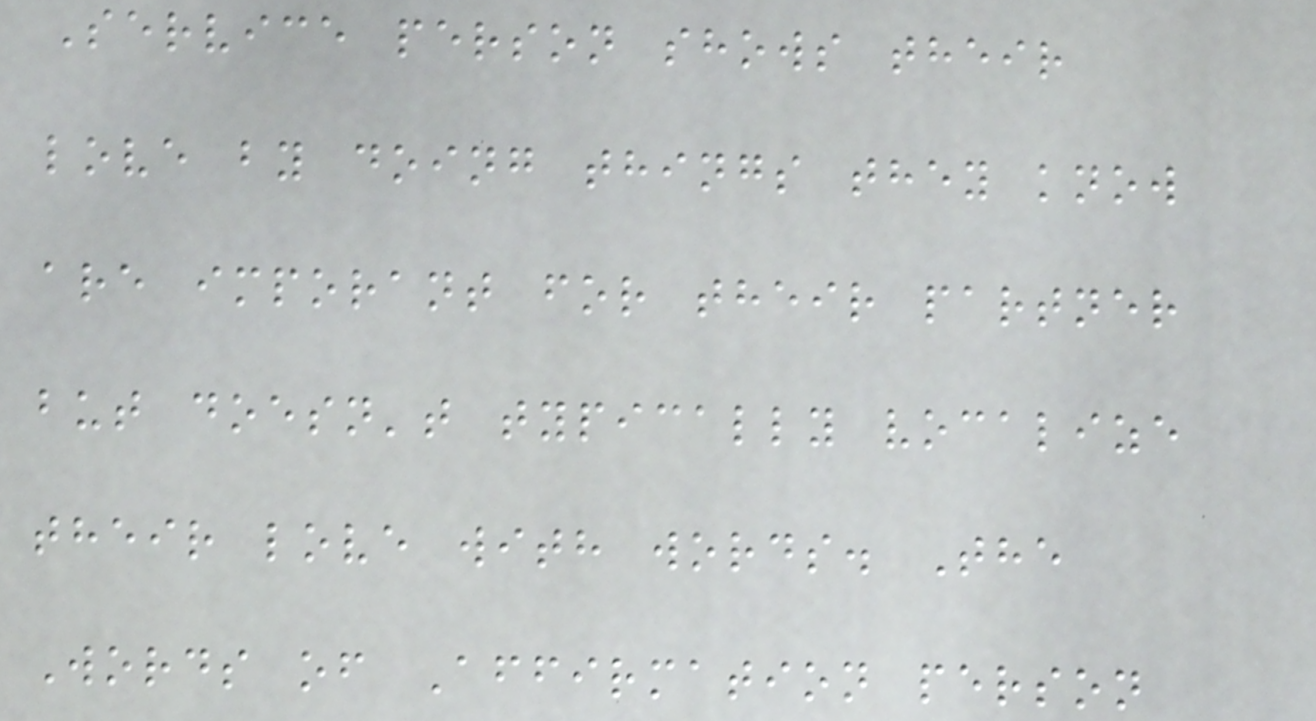Service person shows their
love by doing things they know
are imporant for their partner
but doesn't typically vocalize
their love with words. The
Words of Affirmation person
